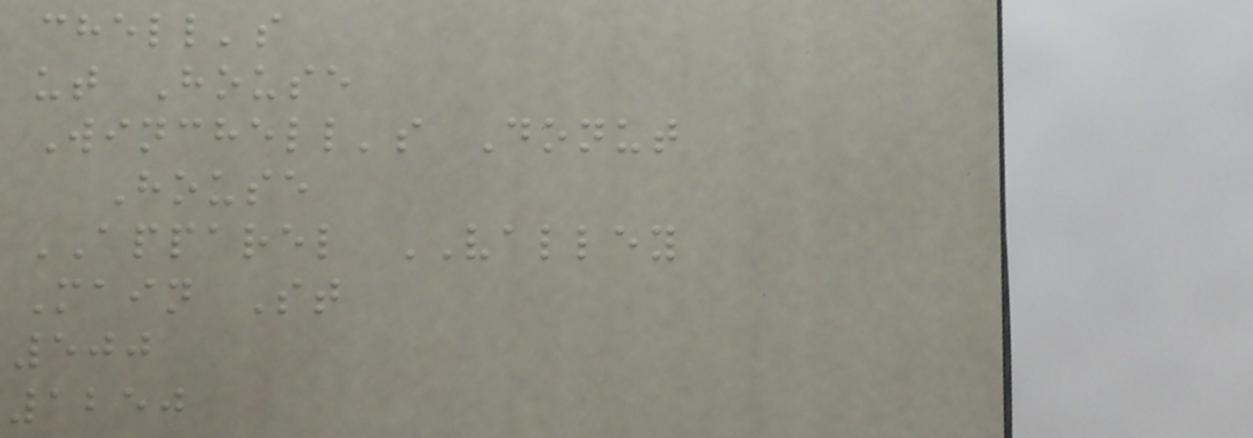chell's
ut House
Winchell's Donut
House
APPAREL VALLEY
Main St
500
1250
